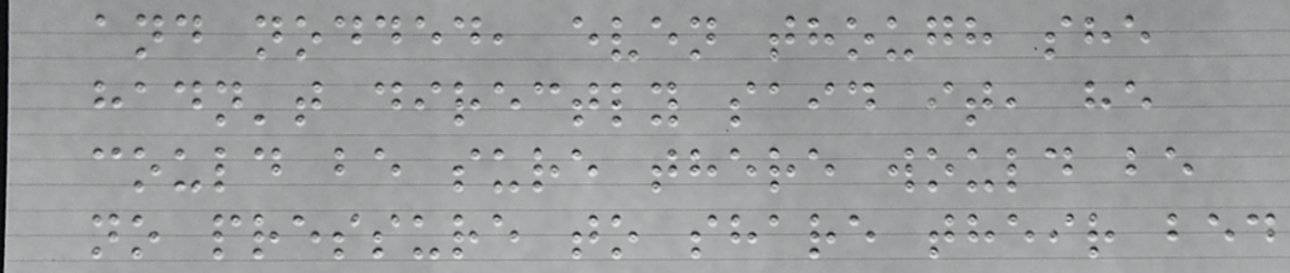and nodded, even though she
hadn't directly said it, he
could be sure there would be
no pressure to share their bed
